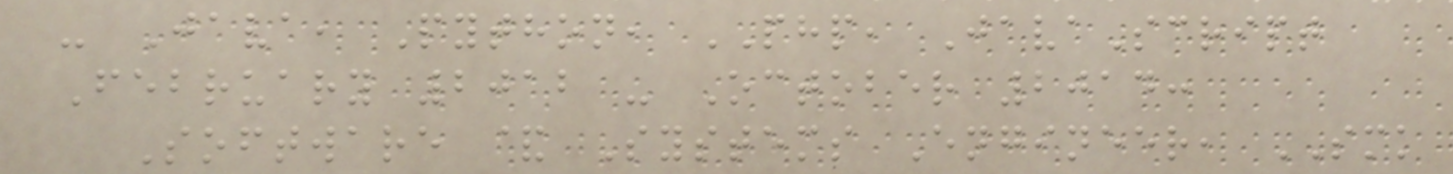- Java, Python, PHP, JavaScript
February 2012 - October 2014:
Software & Systems Engineer, SMK
